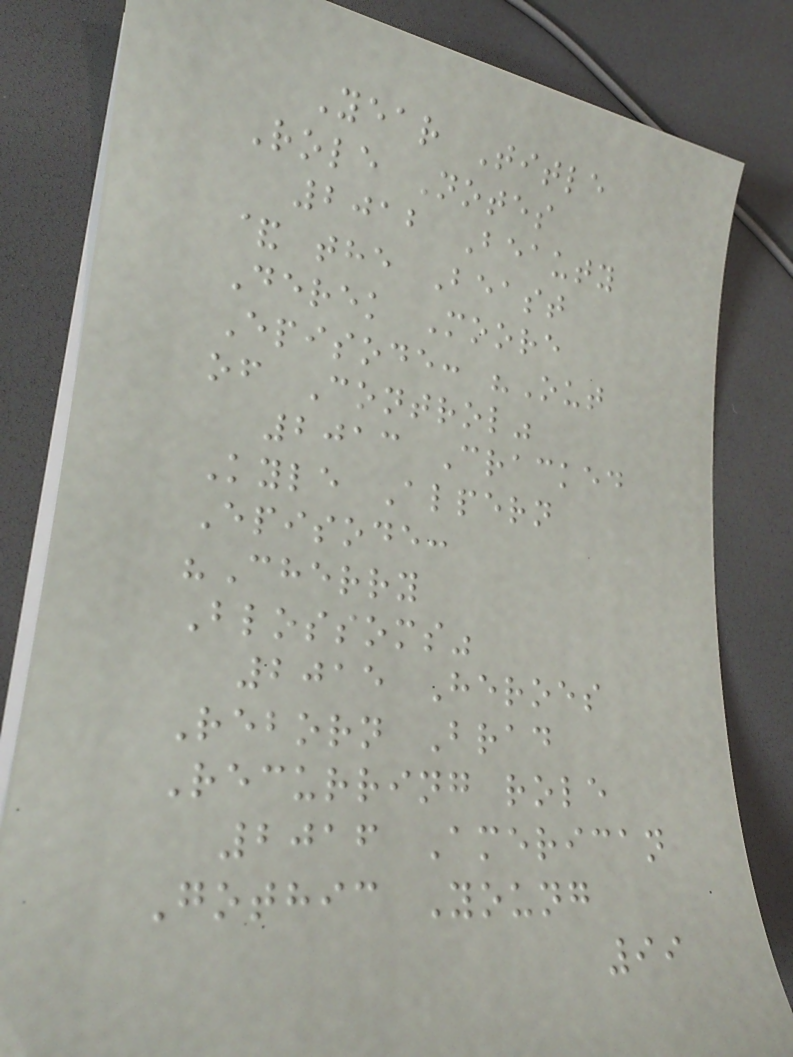Year Title
Role Notes
2012 Beauty
& the Beast
Derek Moore
Episode: "Out
of Control"
2013 Cracked
Kyle Alpern
Episode:
"Cherry
Blossoms"
2015 Heroes
Reborn Brad
Recurring role
2016 American
Gothic Young
99
